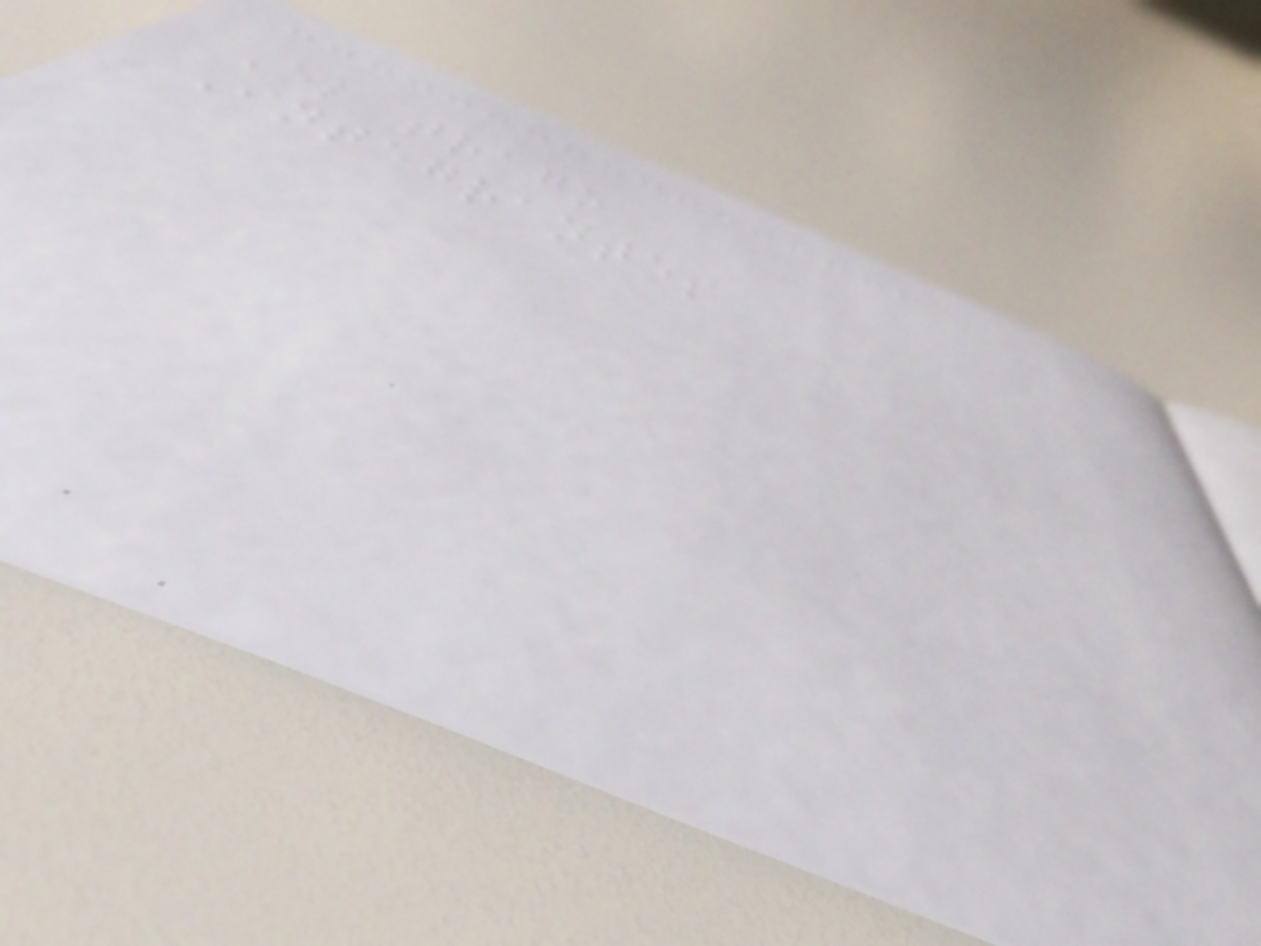El trago
Integrantes
